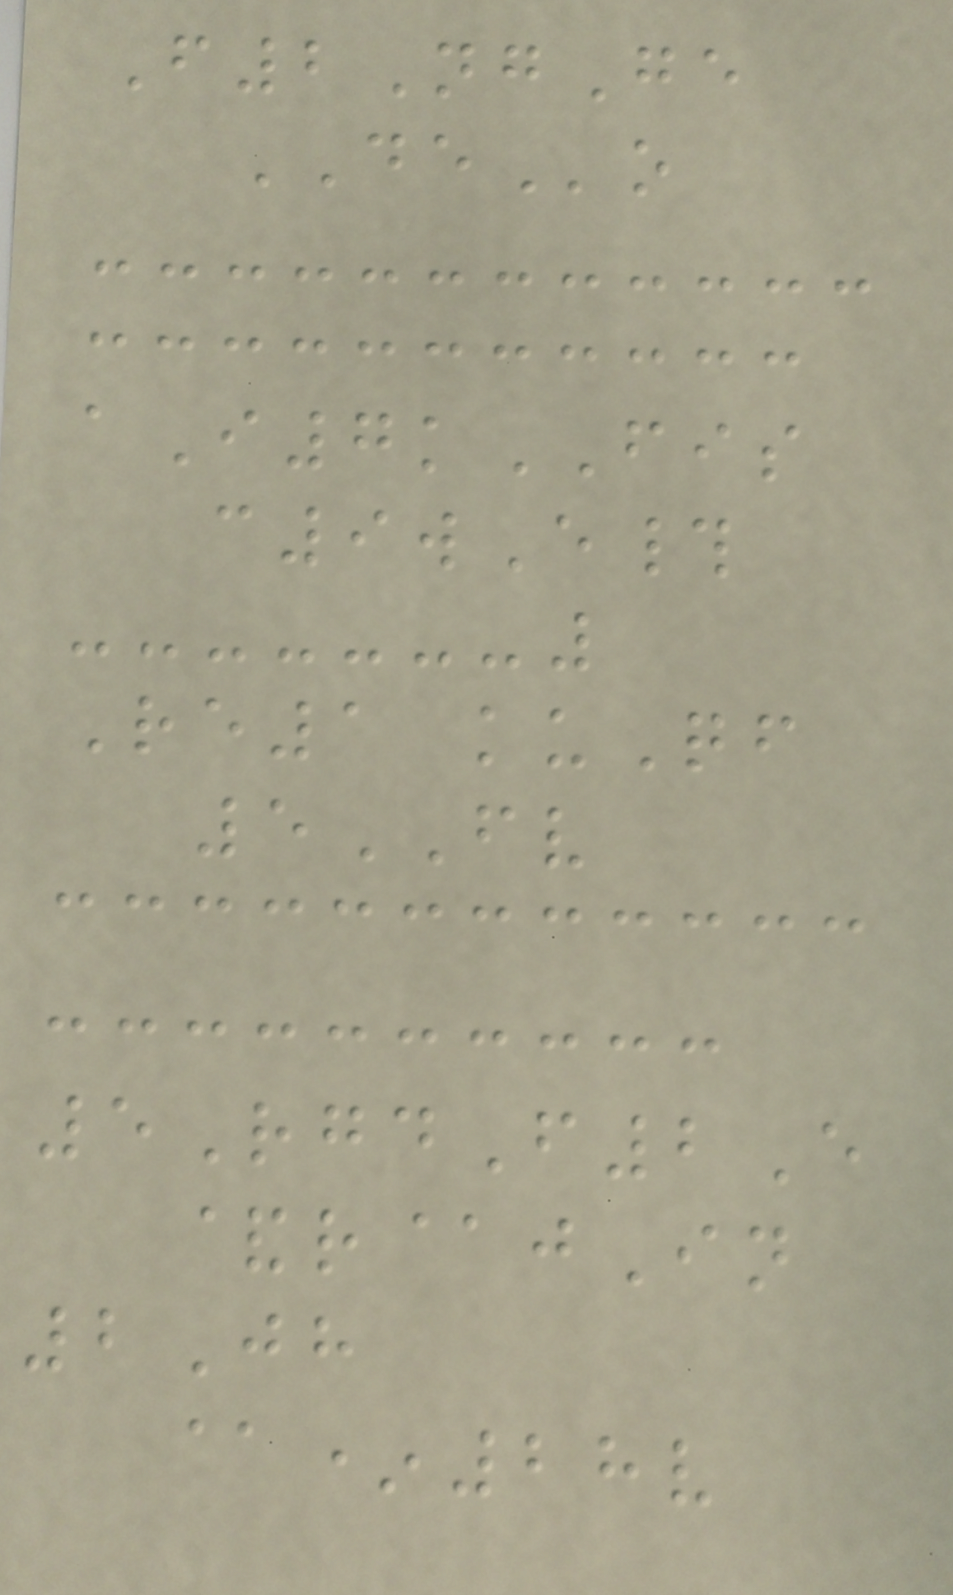F2NgGe
DEo
aI7kFIS
c9wE#
Re1 kuQf
5FV
5RgdF2E
&r@jIn
2Jh
@*28v
